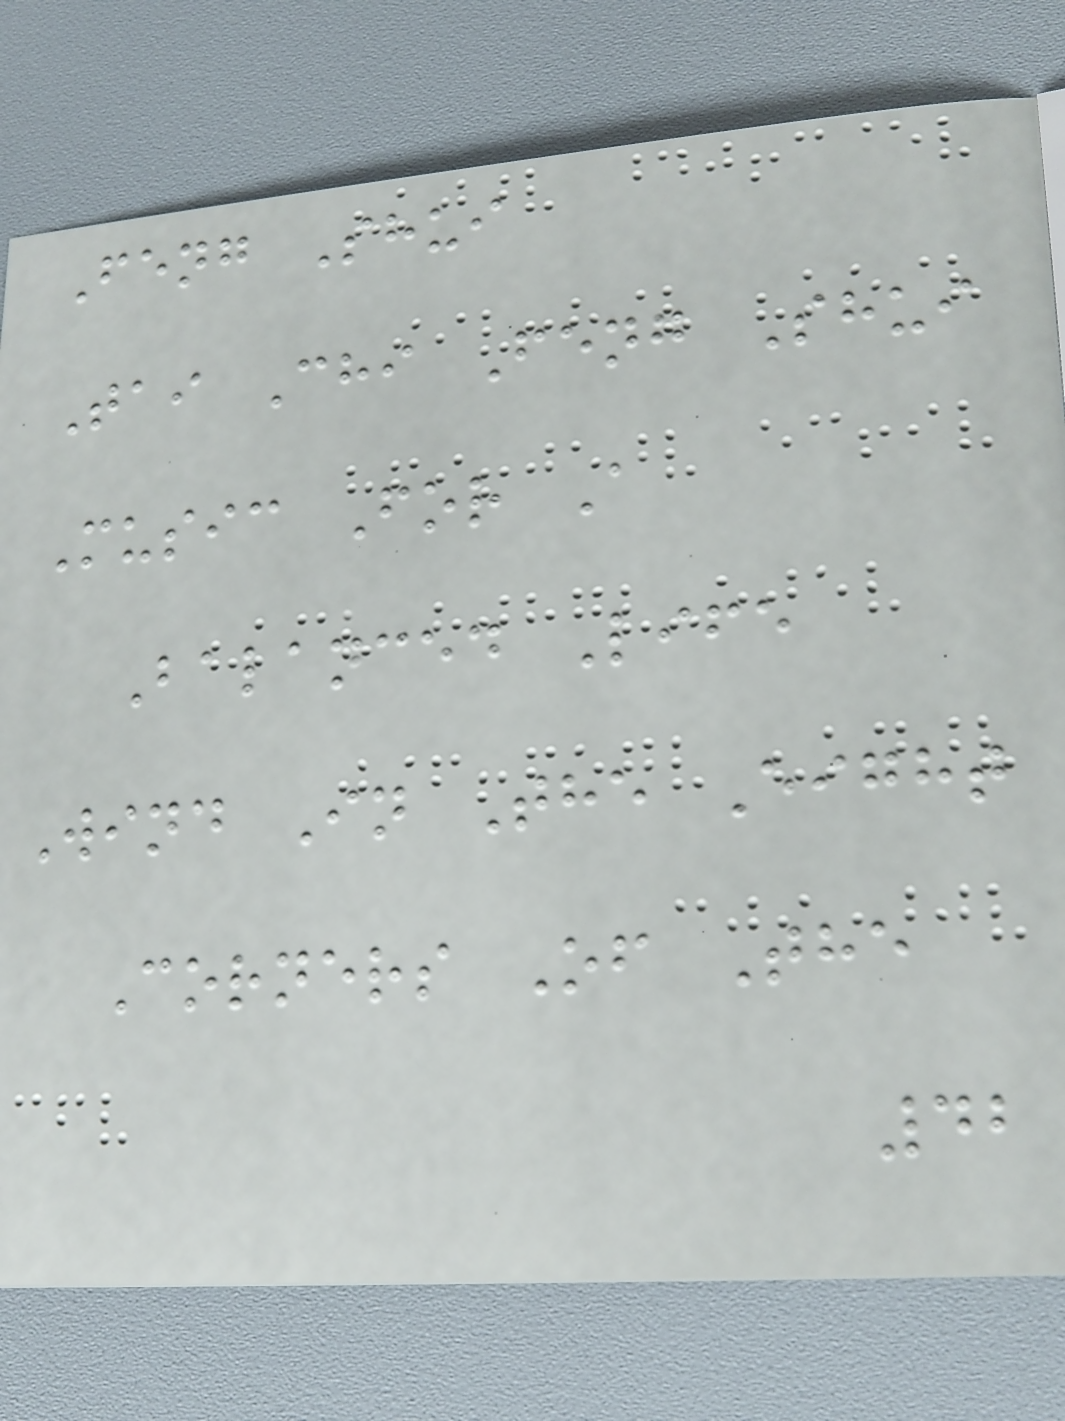Feng Shui
Tai Chi Feng Shui
Music For A
Balanced Life
Wind In The Eight
Corners Of The
42
